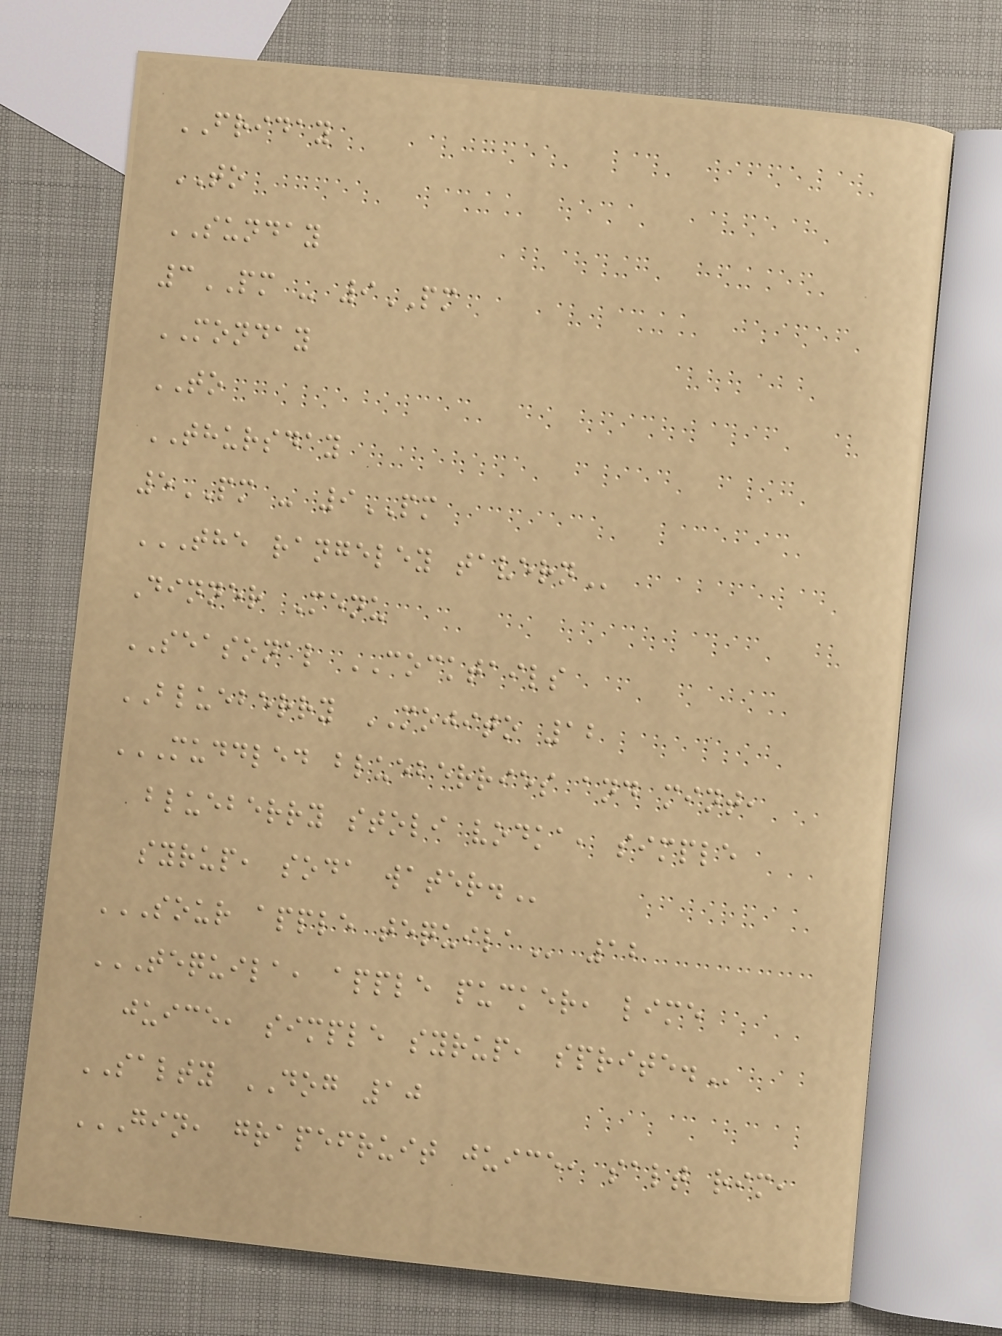FRIDAY
TO
SUNDAY
3PM - 9PM
MONDAY
TO
THURSDAY
5PM - 9PM
THE RANGELEY TAVERN
Dinner Menu
SEASONAL COCKTAILS
BLUEBERRY MOJITO 12
MUDDLED BLUEBERRIES AND MINT,
BLUEBERRY STOLI VODKA, SIMPLE
SYRUP, SODA WATER.
SOUR APPLE TEQUILA 12
TEQUILA, APPLE PUCKER, LIME
JUICE, SIMPLE SYRUP, SPRITE.
SALTY DOG 10
GIN, GRAPEFRUIT JUICE, SALT RIM,
